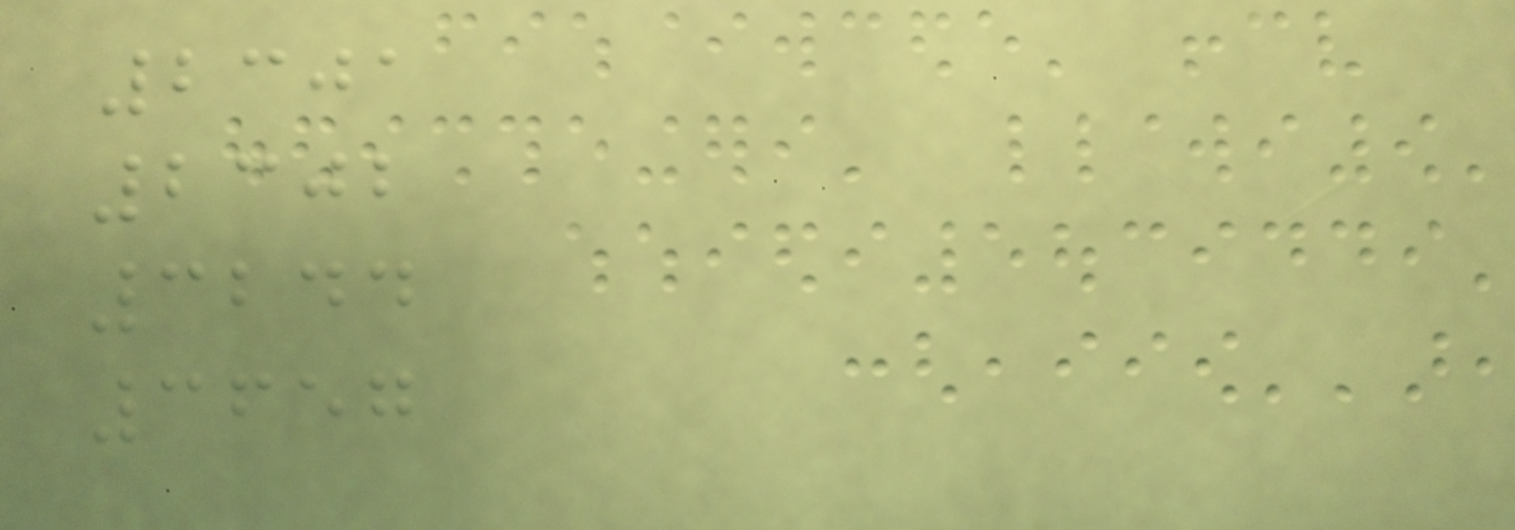2301
2302
3244
3657
